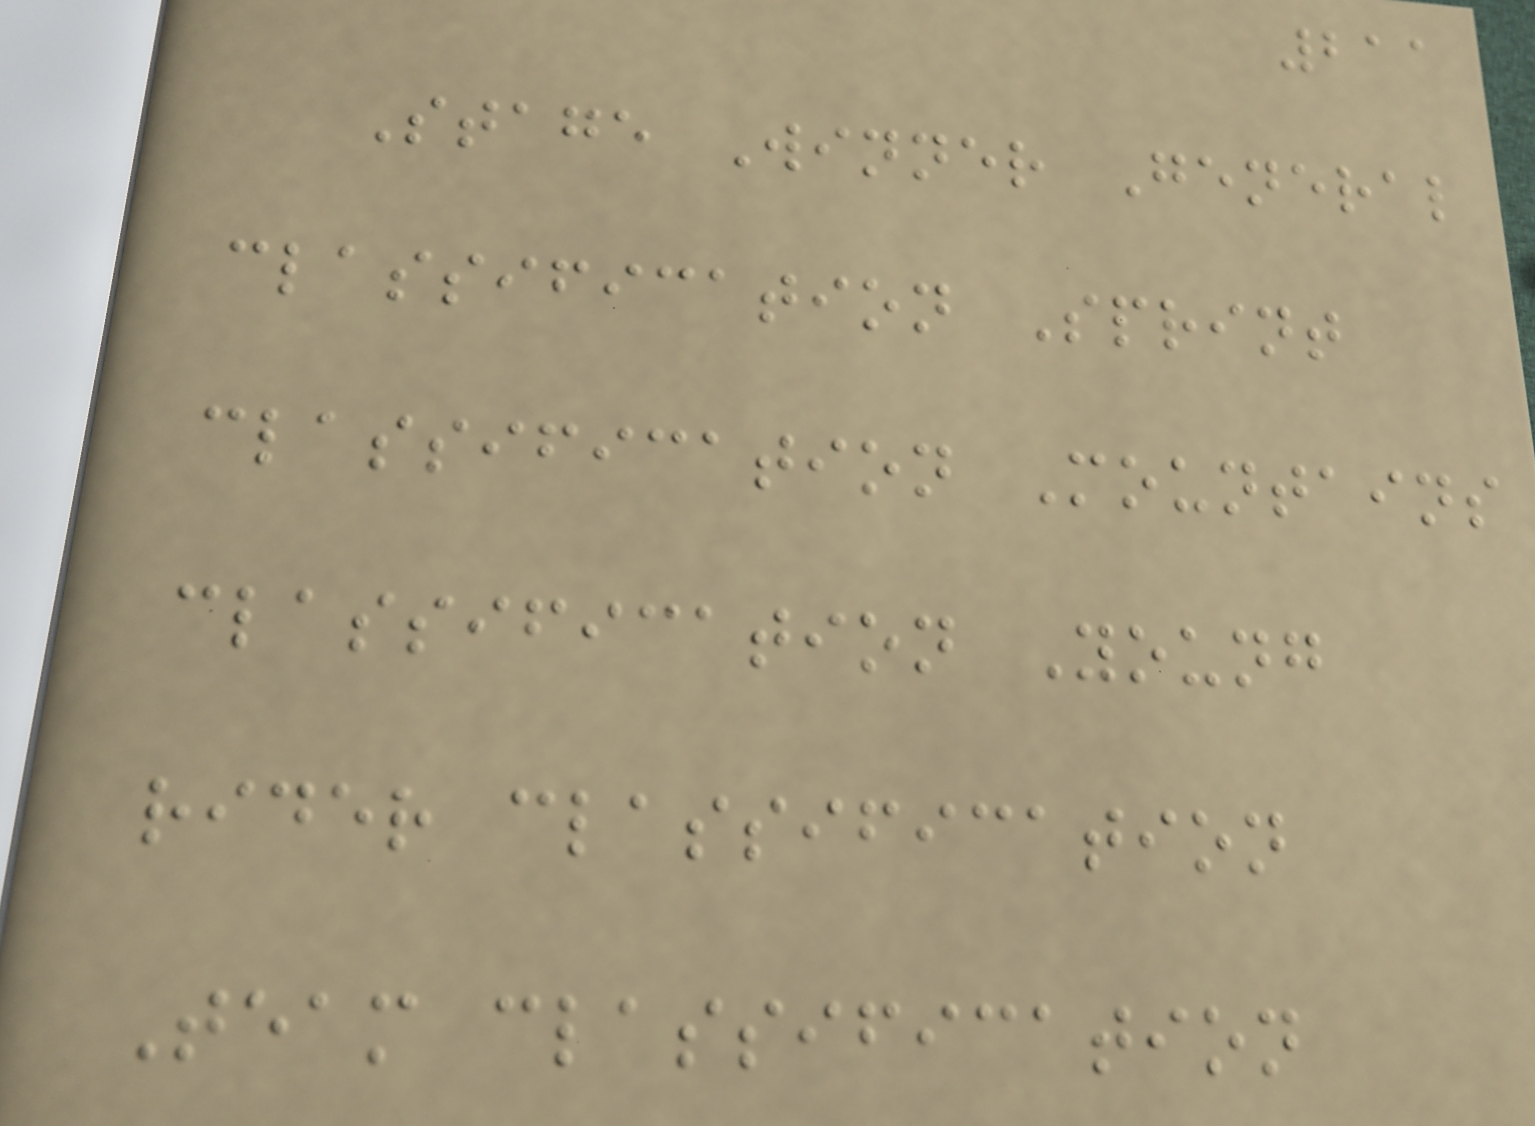211
Stage Winner General
classification Sprint
classification Mountains
classification Young
rider classification
Team classification
